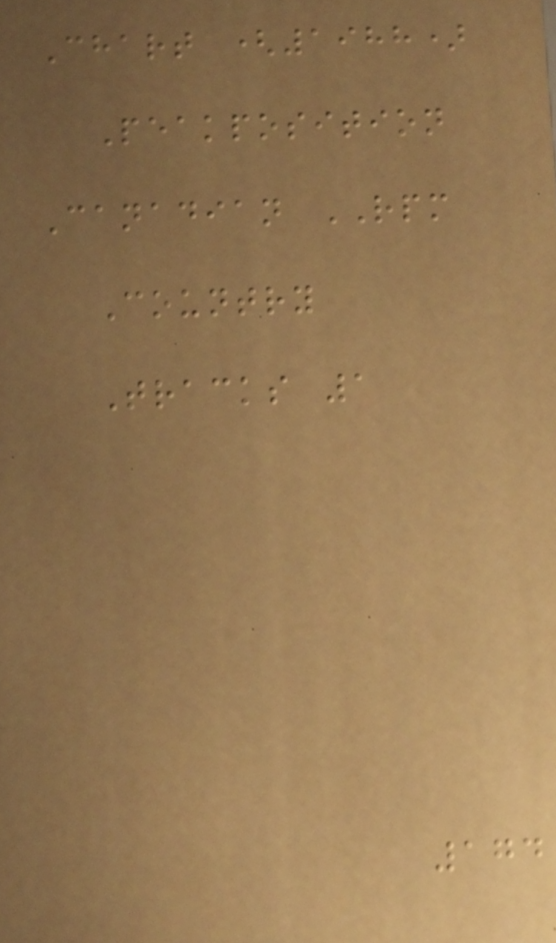Chart (1988)
Peakposition
Canadian RPM
Country
Tracks 1
174
